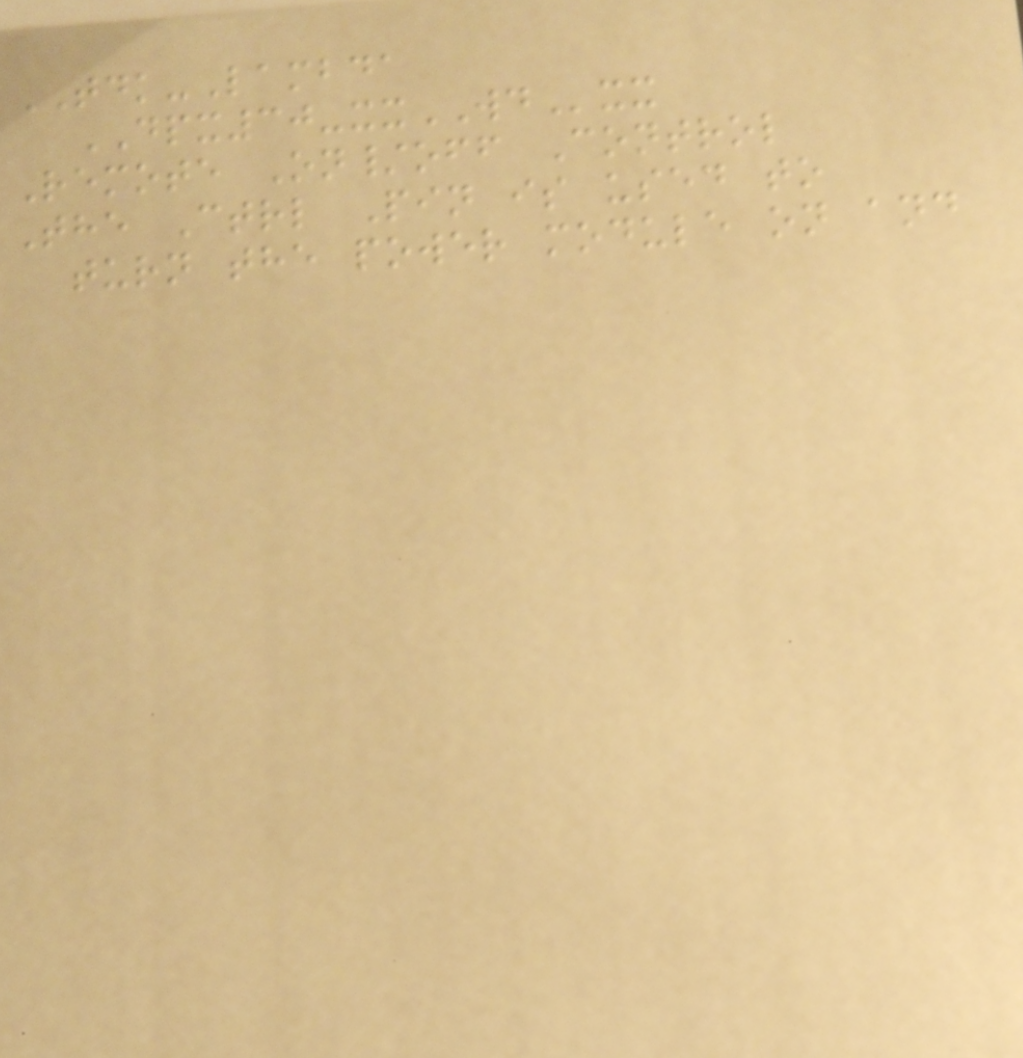TDK-Lambda
DPX30-xxWDxx
Remote On/off Control
The Ctrl Pin is used to
turn the power module on and
